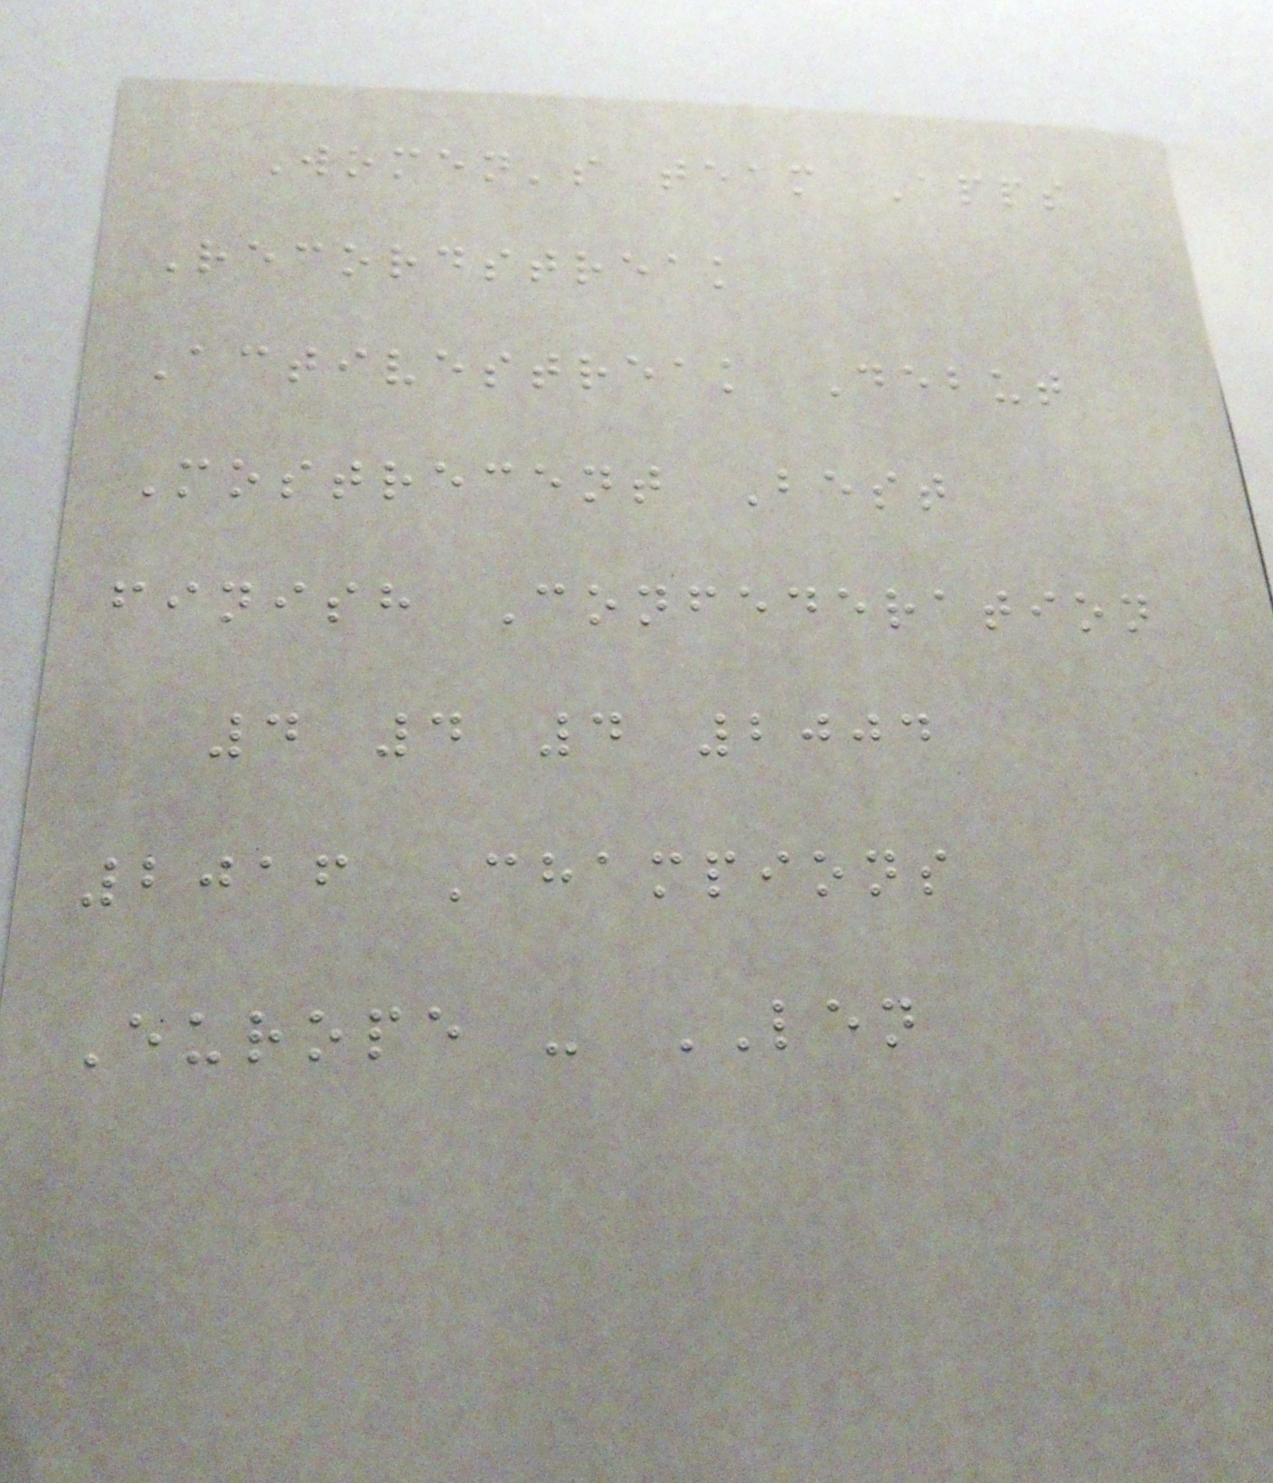Women's team Apps
Recordstreak
Activestreak Debut
Mostrecent Best
finish Confederation
4 4 4 2004
2016 Champions
Europe - LEN
